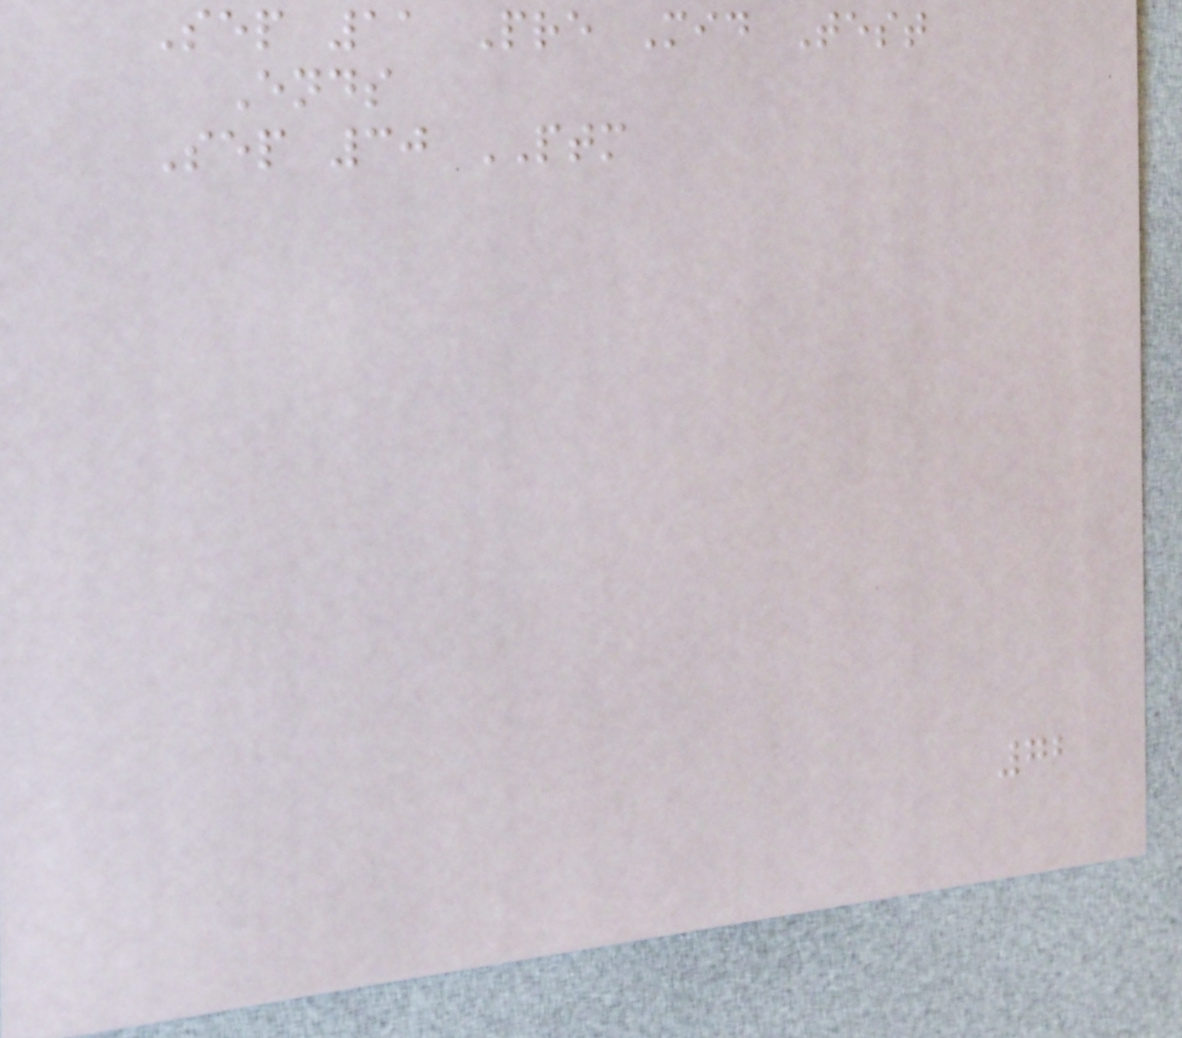Sep 11 Pre Mid Test
Ends
Sep 30 PTM
72
